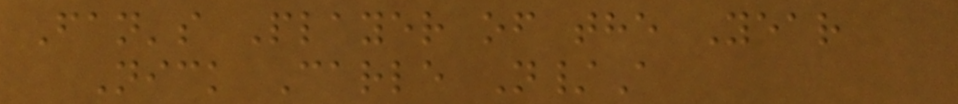Fan's Player of the Year
Nick Carle N/A
